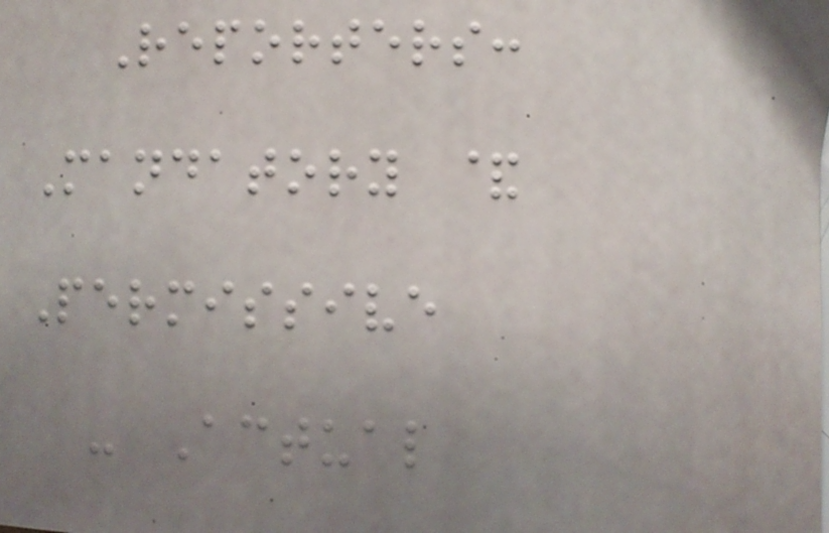Reporters:
Mandatory &
Permissive
- Actual
